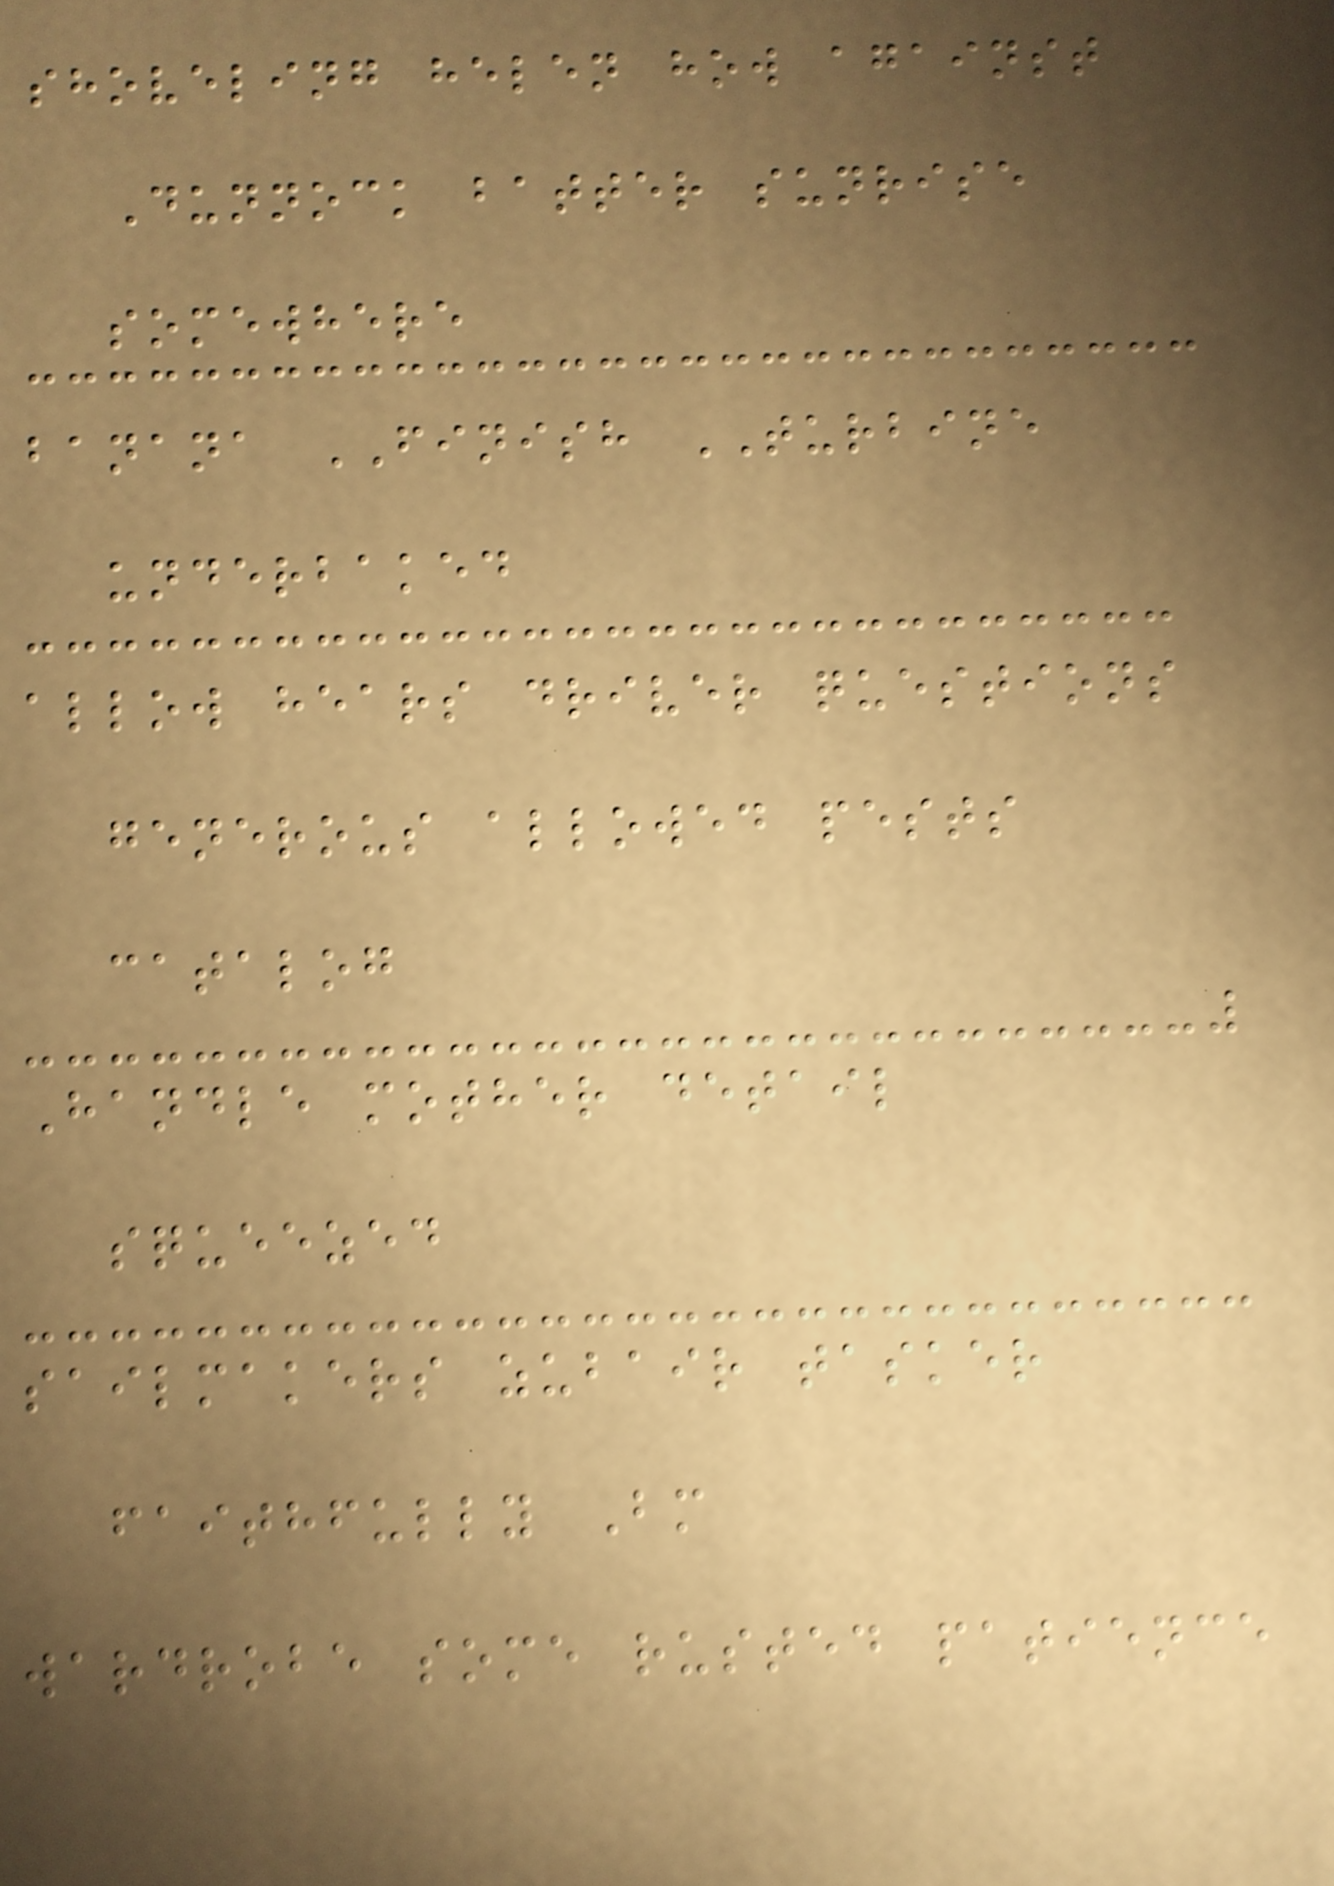shoveling helen how against
Dunnock batter sunrise
somewhere
banana FINISH TURBINE
underbaked
allow hears driver questions
generous allowed pests
catalog
Handle mother detail
squeezed
sailmakers zubair tasker
faithfully Bm
wardrobe some rusted patience
